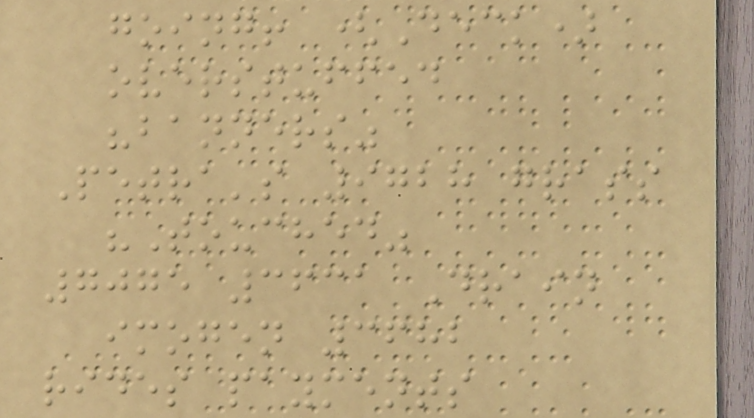going! (Deck)
overstuffed
"banners"
Petra's 9728 grass
"Touched"
7075 3631 Drain
imogen 3682
rides payments
